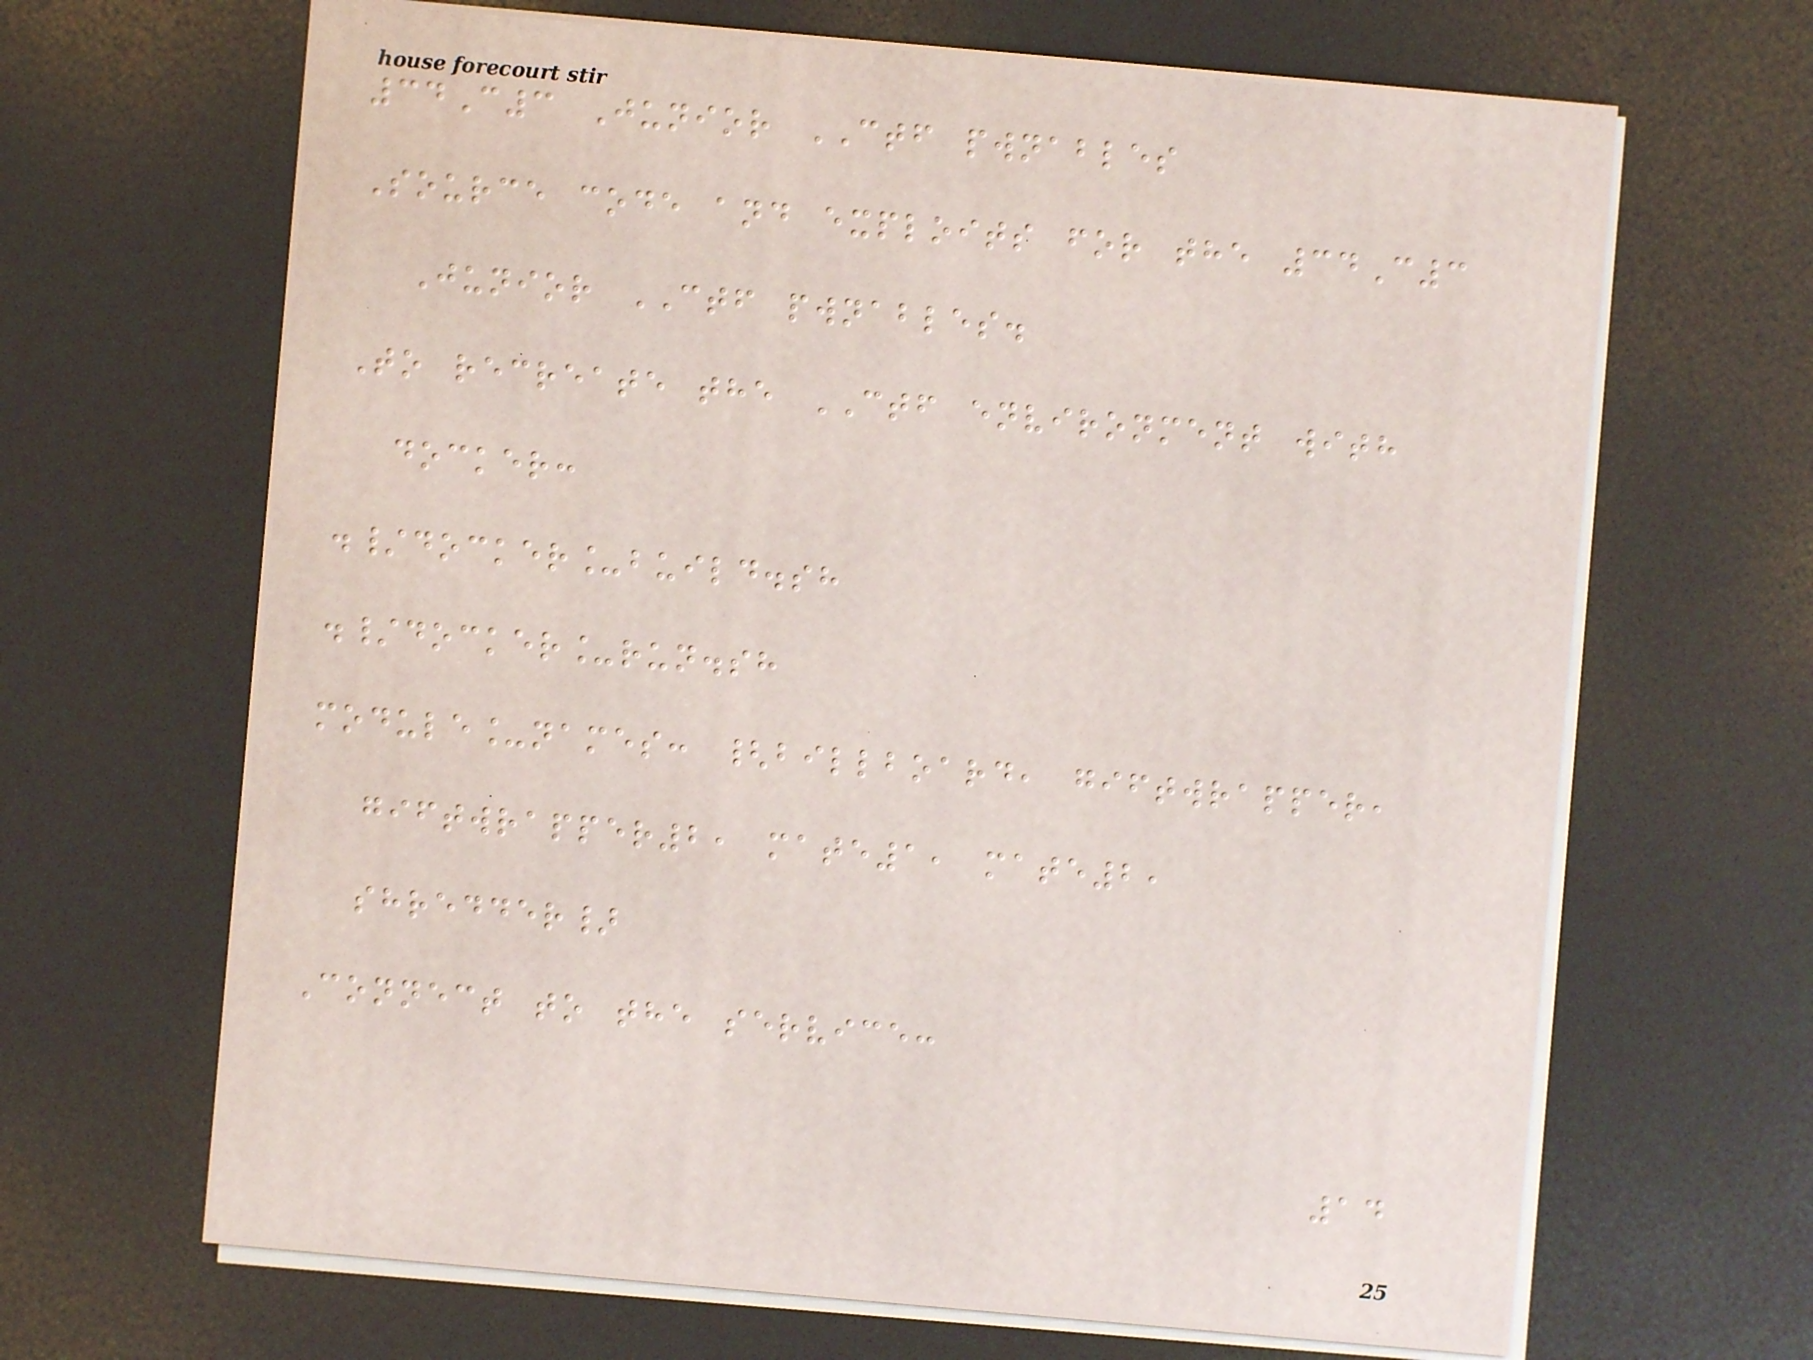34C3 Junior CTF pwnables
Source code and exploits for the 34C3
Junior CTF pwnables.
To recreate the CTF environment with
docker:
./docker_build.sh
./docker_run.sh
module_names: {billboard, giftwrapper,
giftwrapper2, mate1, mate2,
shredder}
Connect to the service:
14
